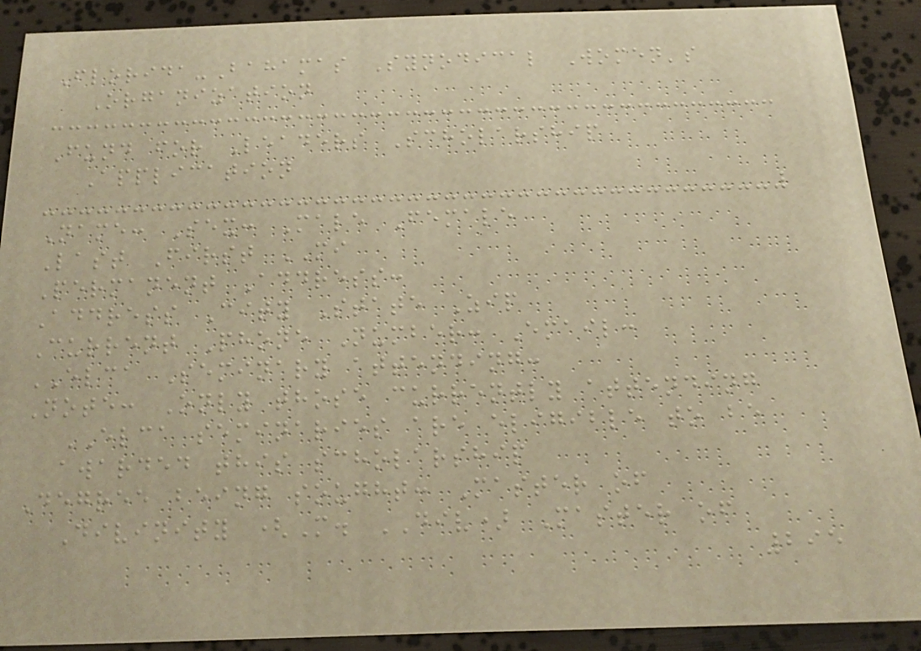Florida-Bahamas Synodical Women's
Organization
Fund for Leaders Scholarship
Application
Name: Sex: Male Female
Last First MI
Permanent Address:
Address City State Zip
Current Phone Number: Email:
ELCA Seminary attending:
Note: Only those currently attending
ELCA seminaries are eligible to be
awarded this scholarship
Degree being sought: Master of
Divinity (M. DIV) Master of
295
